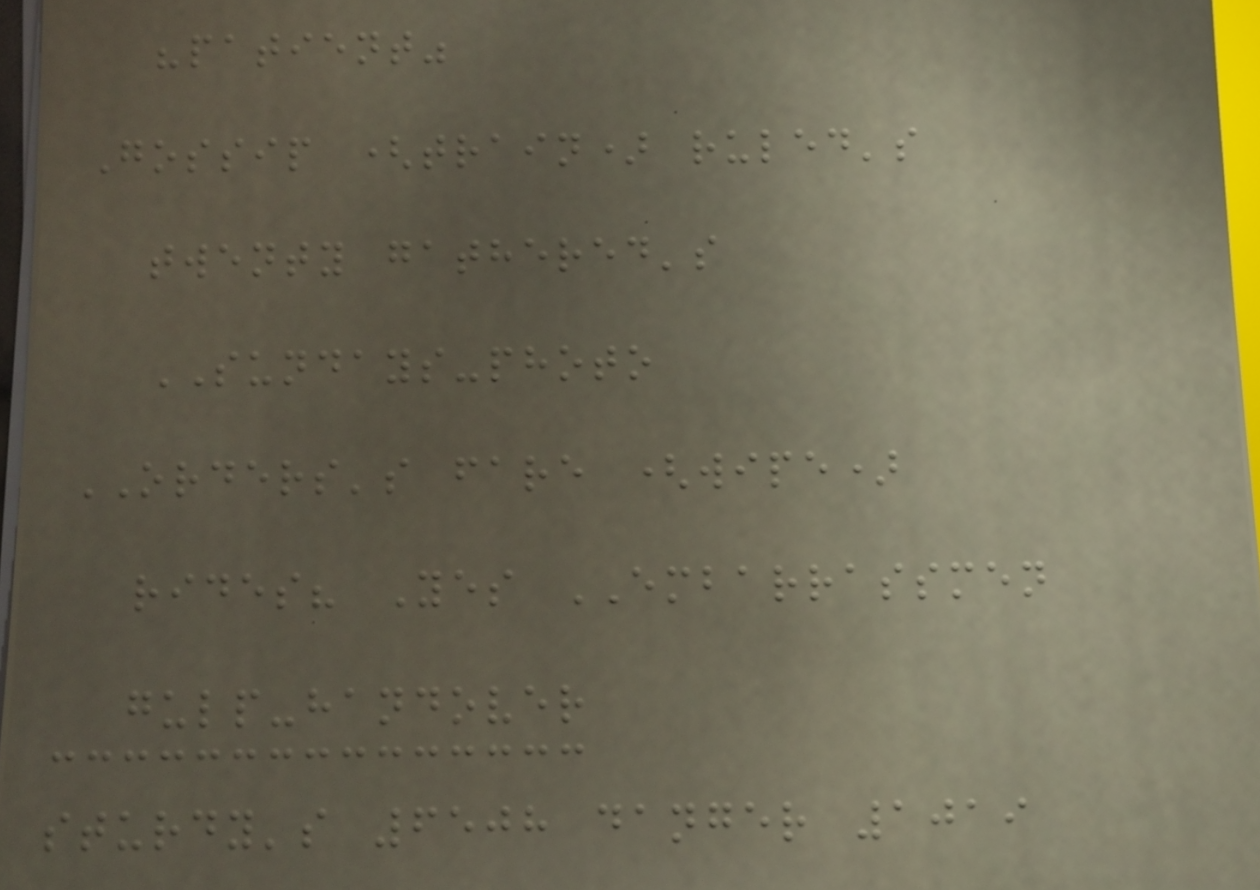"patient"
Gossip (train) ruled's
twenty gathered's
SUNDAYS-photo
ORDERS's fare (wipe)
rides? Yes EMBARRASSMEN
gulp-handover
sturdy's 6508 danger 1019
